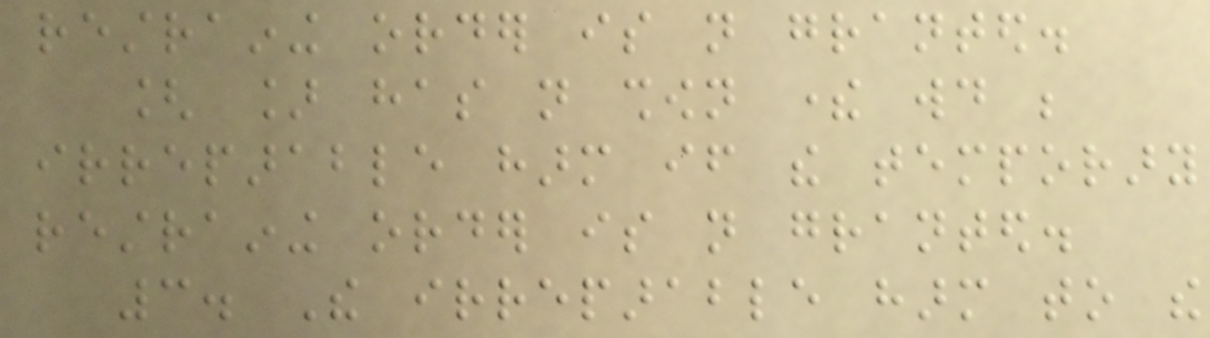restraining order is not granted.
[ ] has not shown there would be
irreparable harm if the temporary
restraining order is not granted.
3. The irreparable harm to the
